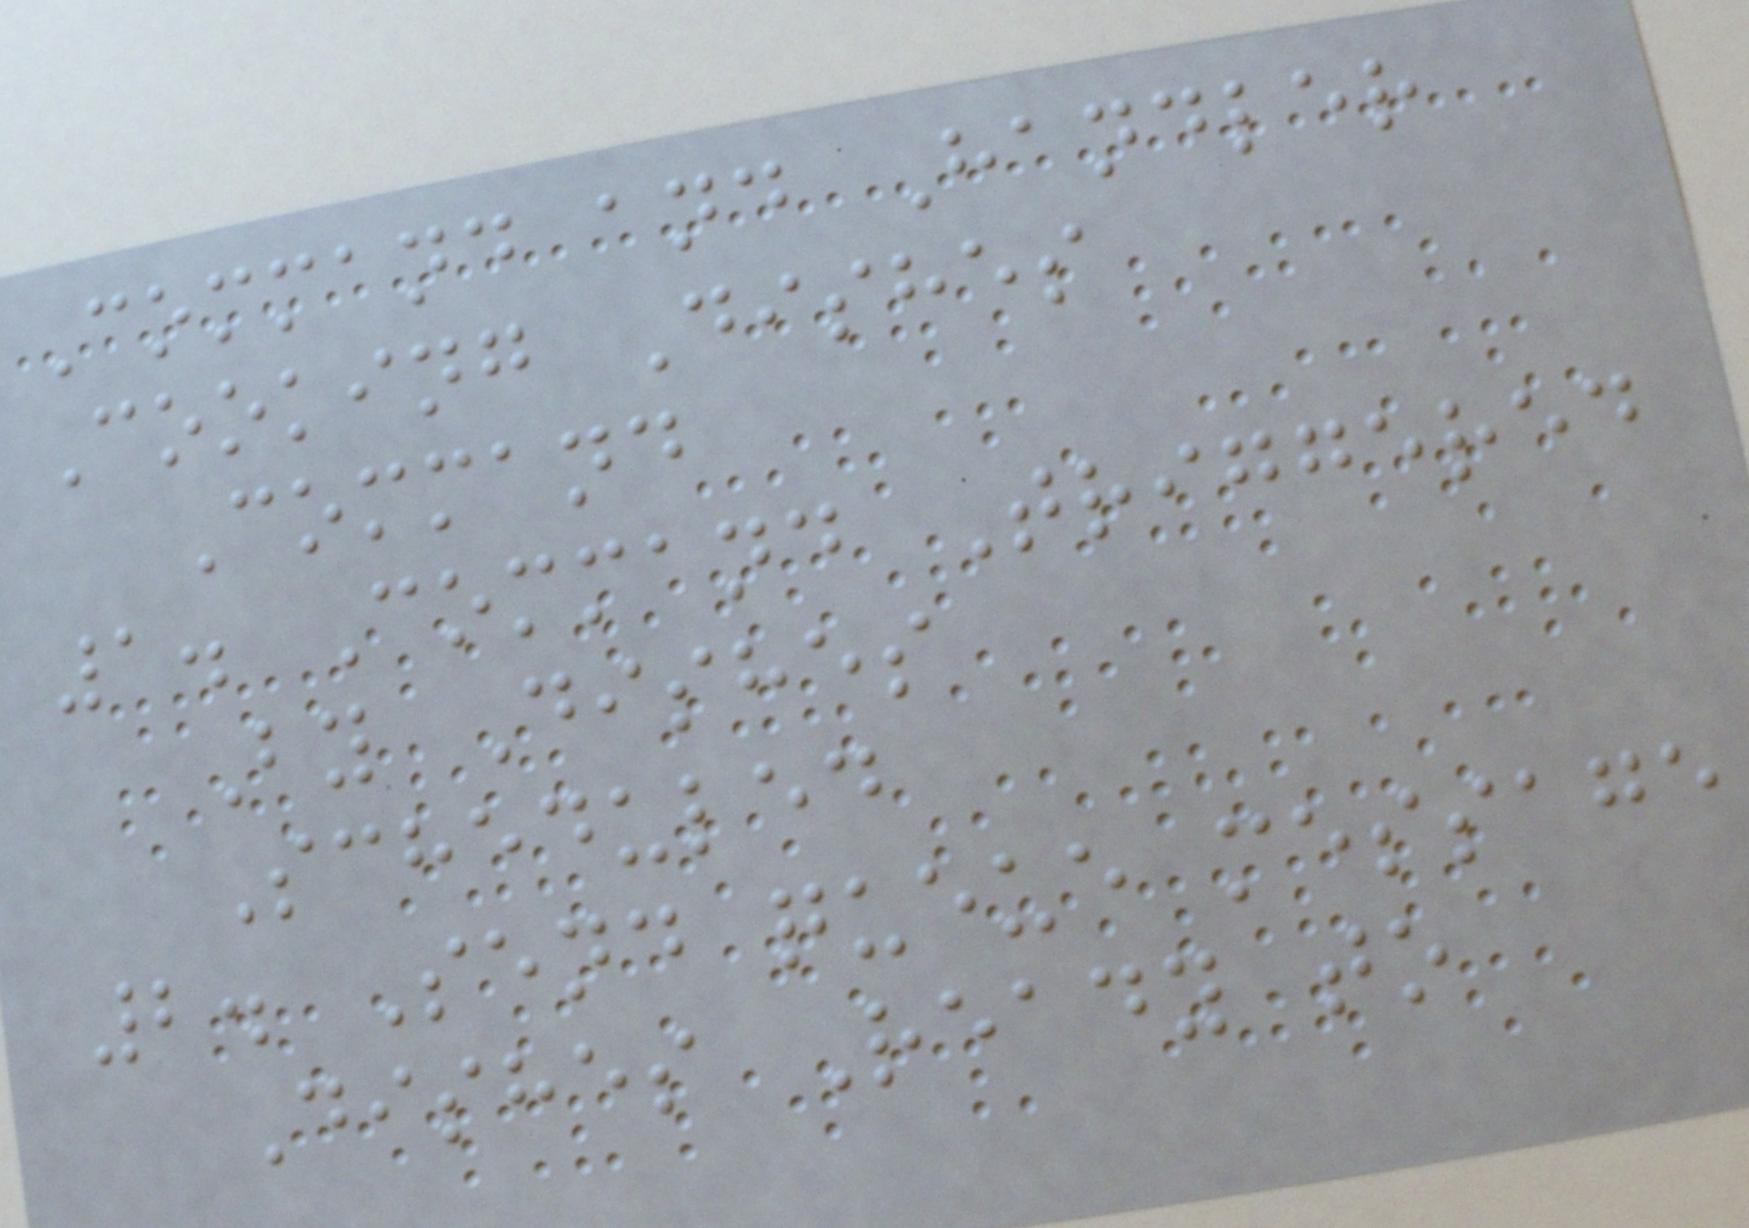Command and Handler
Cooking Dishes
Command
1. Command Triggered
By Dishes
Scheduled
2. Send queue message
Dishes Ready to
